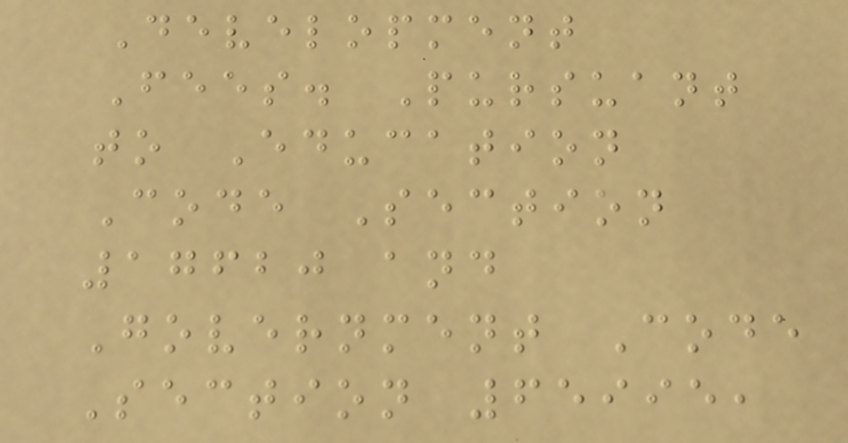Development
Fees. Pursuant
to Education
Code Section
17620 and
Government Code
Section 65995,
